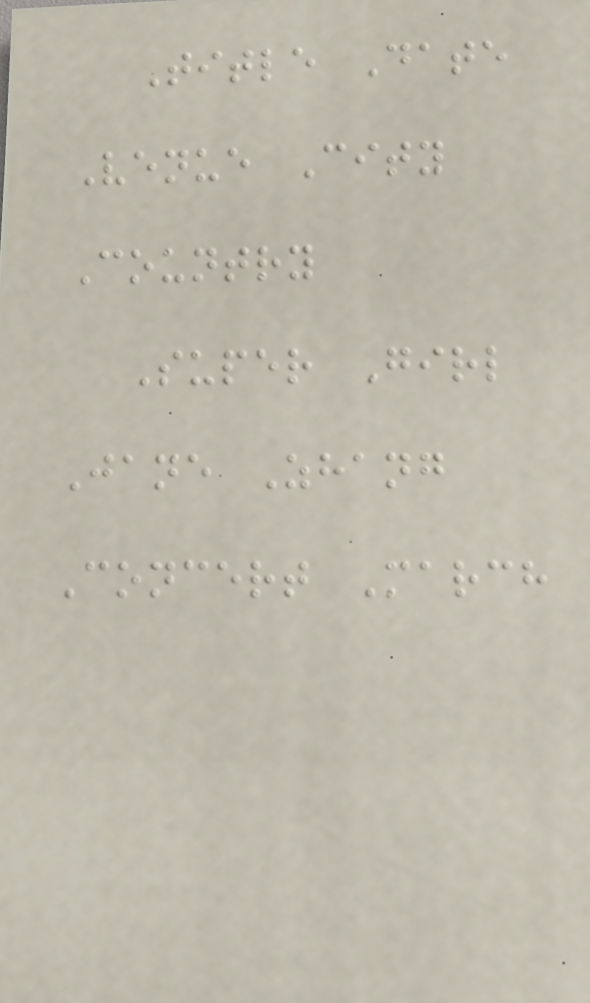Title Date
Venue City
Country
Super Girl
Jane Zhang
Concert March
